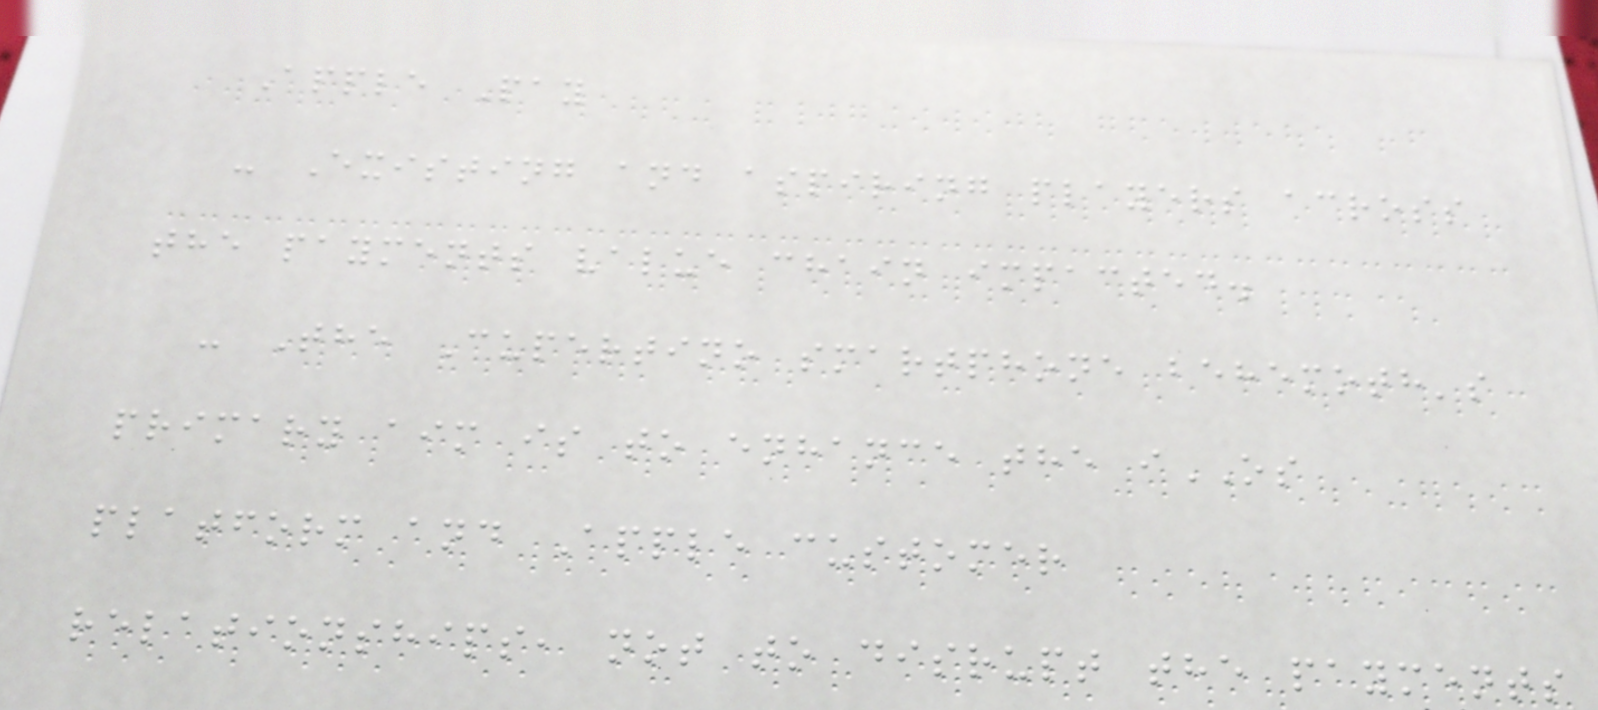Apple Pay
- Existing and aspiring players across
the payments value chain impacted.
- The Cupertino smartphone behemoth's
primary aim is to enhance the iOS
platform and Apple customer
relationships, not to disrupt the payments
